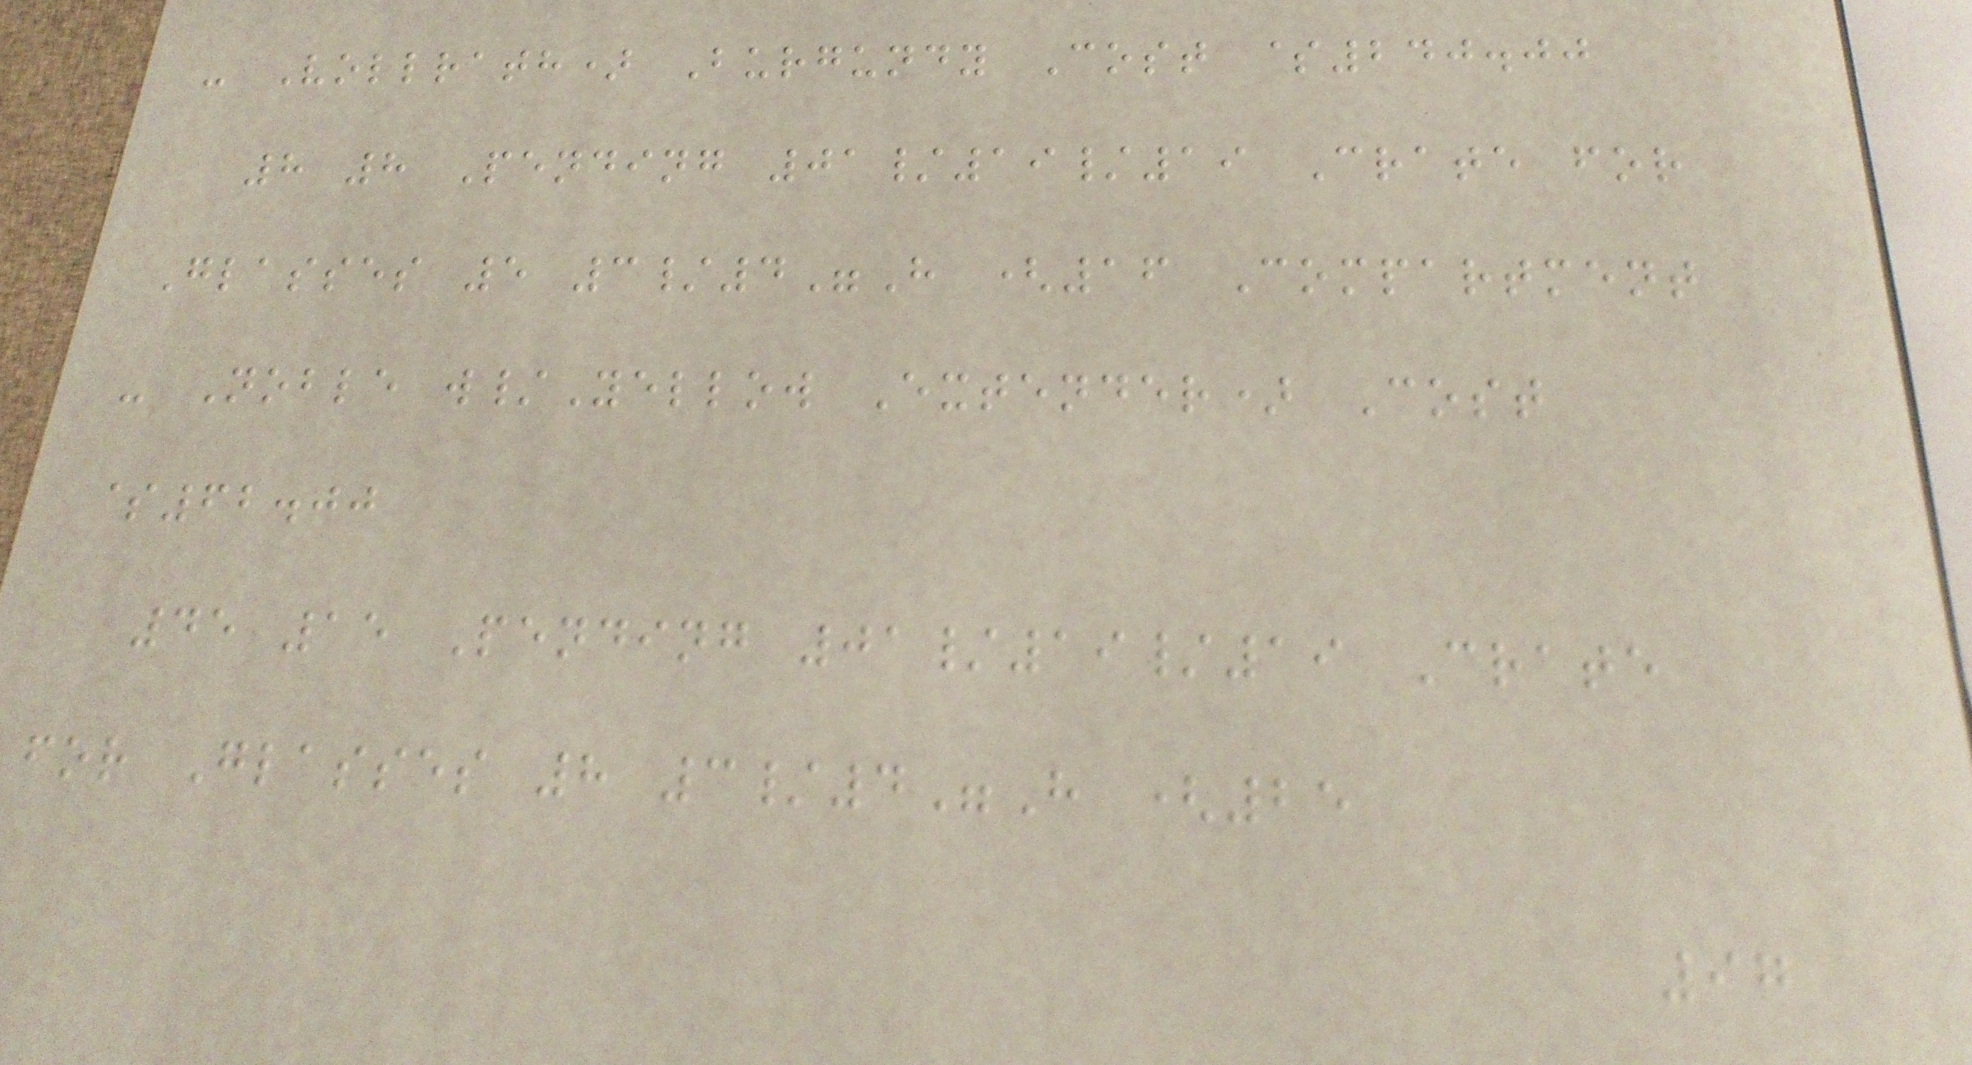- Vollrath) Burgundy Cost $240.00
8 8 Pending 01/19/19 Crate for
Glasses 5 3/4"H (16 Compartment
- Noble w/Yellow Extender) Cost
$62.00
45 15 Pending 01/19/19 Crate
for Glasses 8 3/4"H (25
97
